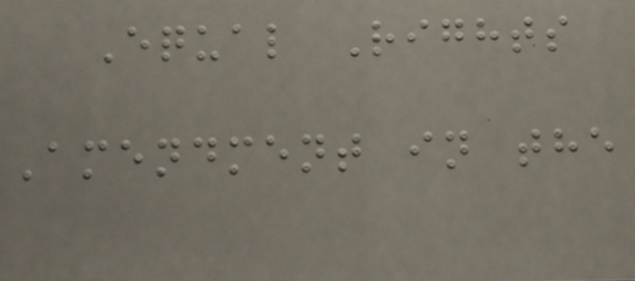Equal Rights
Amendment in the
